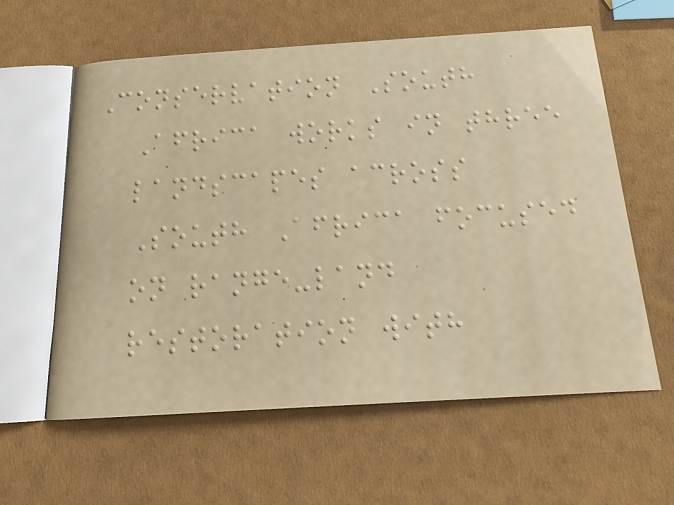Conservation South
Africa works in three
landscapes across
South Africa focused
on range-land
restoration with
